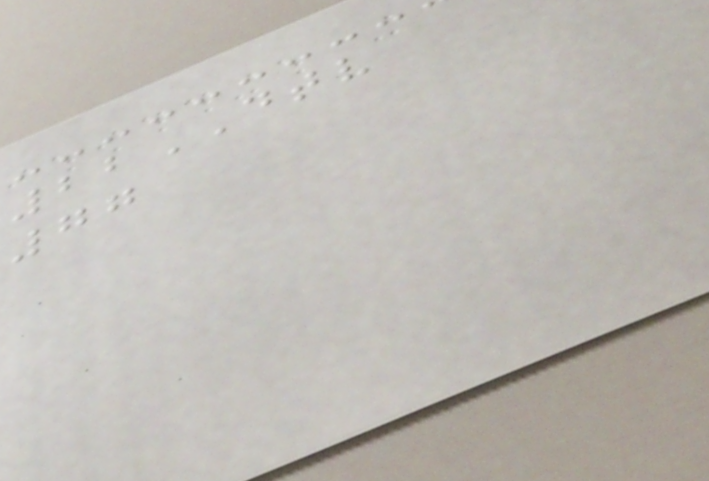22DTV
77
